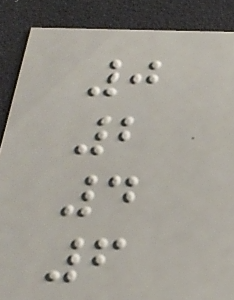0
2
4
6
